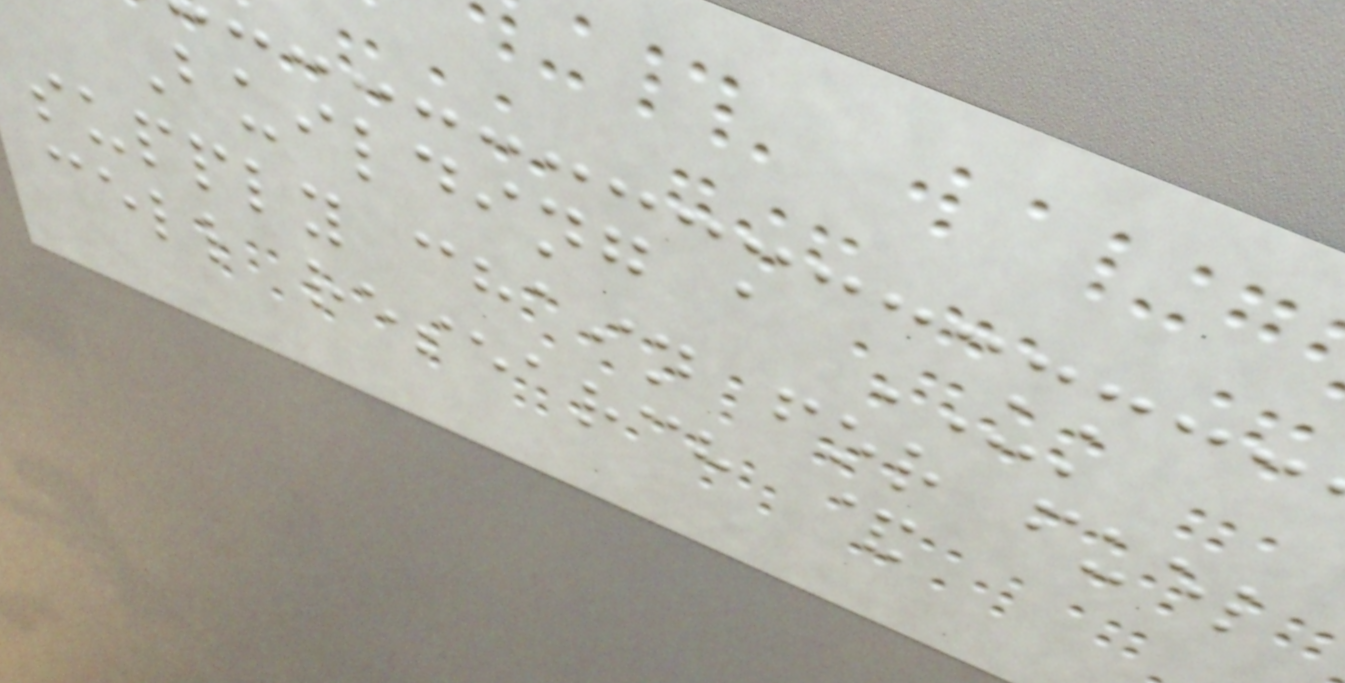Building a UK
supply chain for fuel
cell research &
